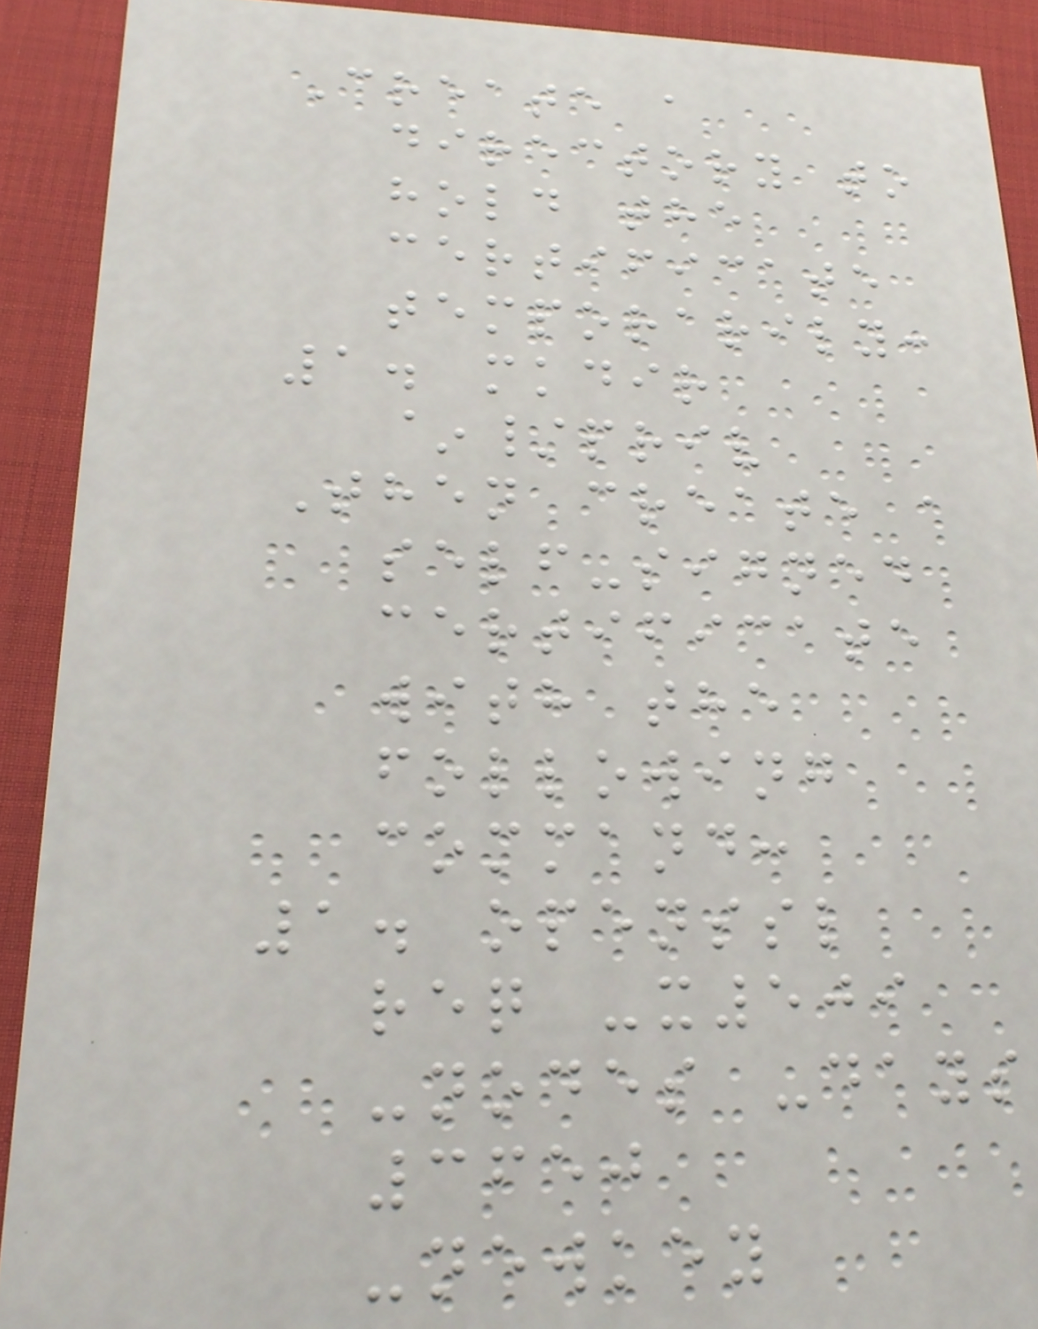Create a
directory to
hold the
certificate
temporarily:
1. mkdir
~/priv
Then create a
self-signed
certificate
with the
following
command:
1. openssl
req -x509
-nodes -days
3650
-newkey
